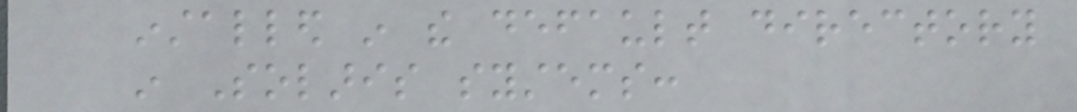installed in the default directory
in Solaris systems:
